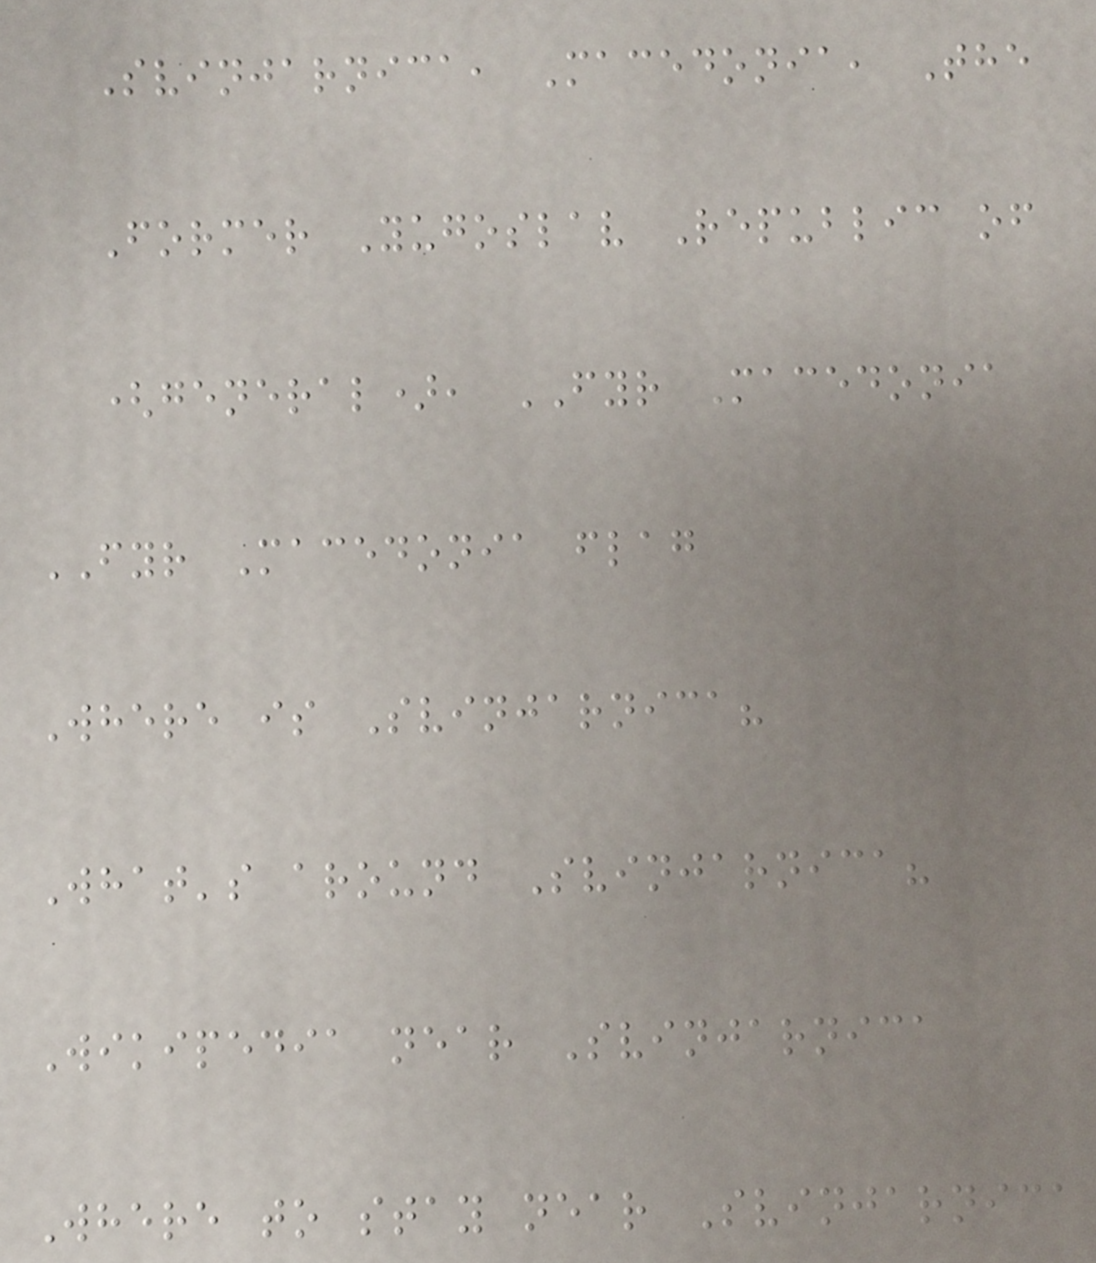Svinjarnica, Macedonia, The
Former Yugoslav Republic of
(general), FYR Macedonia
FYR Macedonia flag
Where is Svinjarnica?
What's around Svinjarnica?
Wikipedia near Svinjarnica
Where to stay near Svinjarnica
